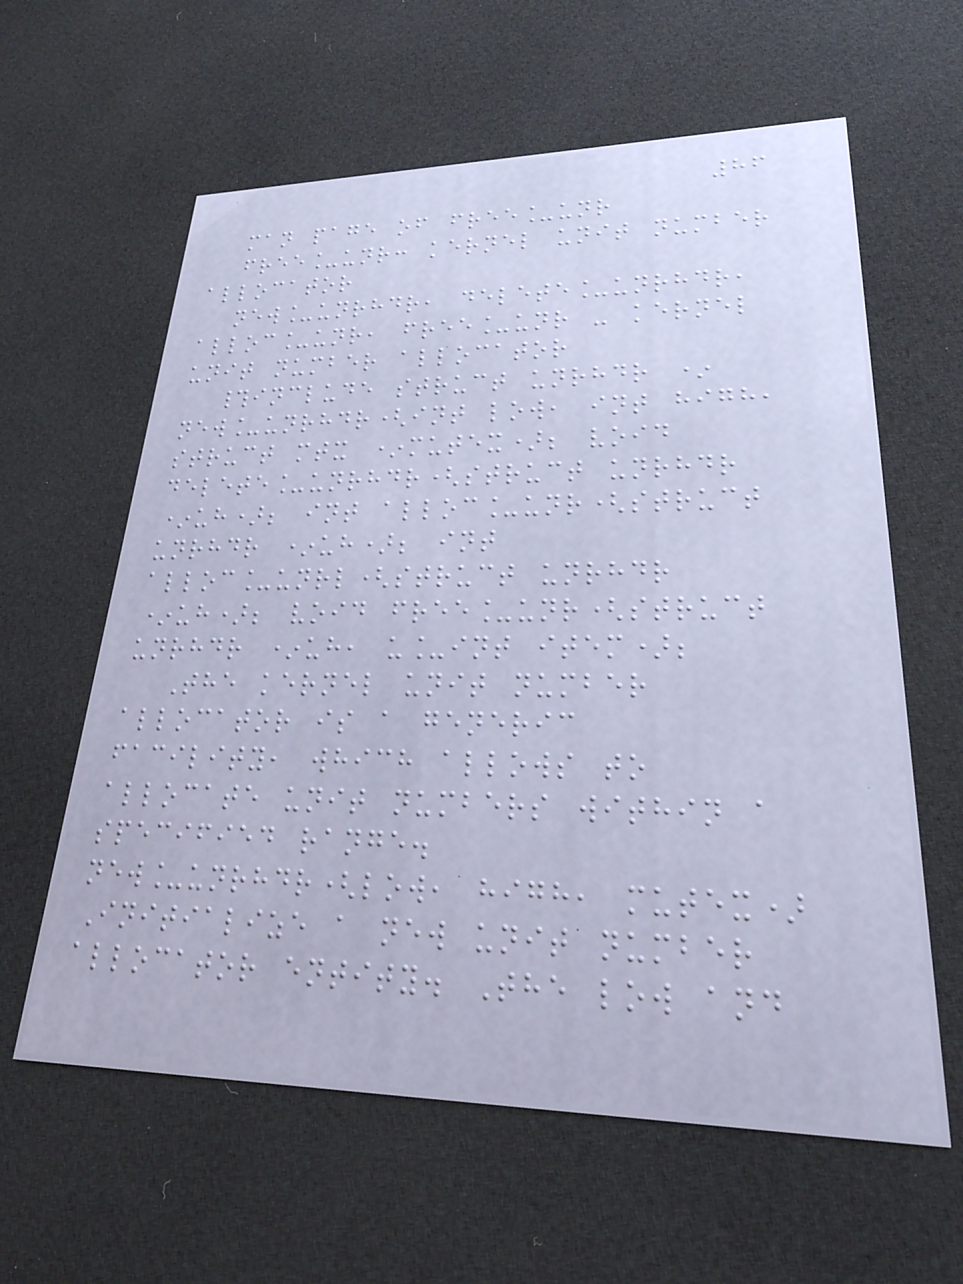86
man page of free_unr
free_unr: kernel unit number
allocator
new_unrhdr, delete_unrhdr,
alloc_unr, free_unr - kernel
unit number allocator
#include struct unrhdr *
new_unrhdr(int low, int high,
struct mtx *mutex); void
delete_unrhdr(struct unrhdr
*uh); int alloc_unr(struct
unrhdr *uh); int
alloc_unrl(struct unrhdr
*uh); void free_unr(struct
unrhdr *uh, u_int item);
The kernel unit number
allocator is a generic
facility, which allows to
allocate unit numbers within a
specified range.
new_unrhdr(low, high, mutex)
Initialize a new unit number
allocator entity. The low and
